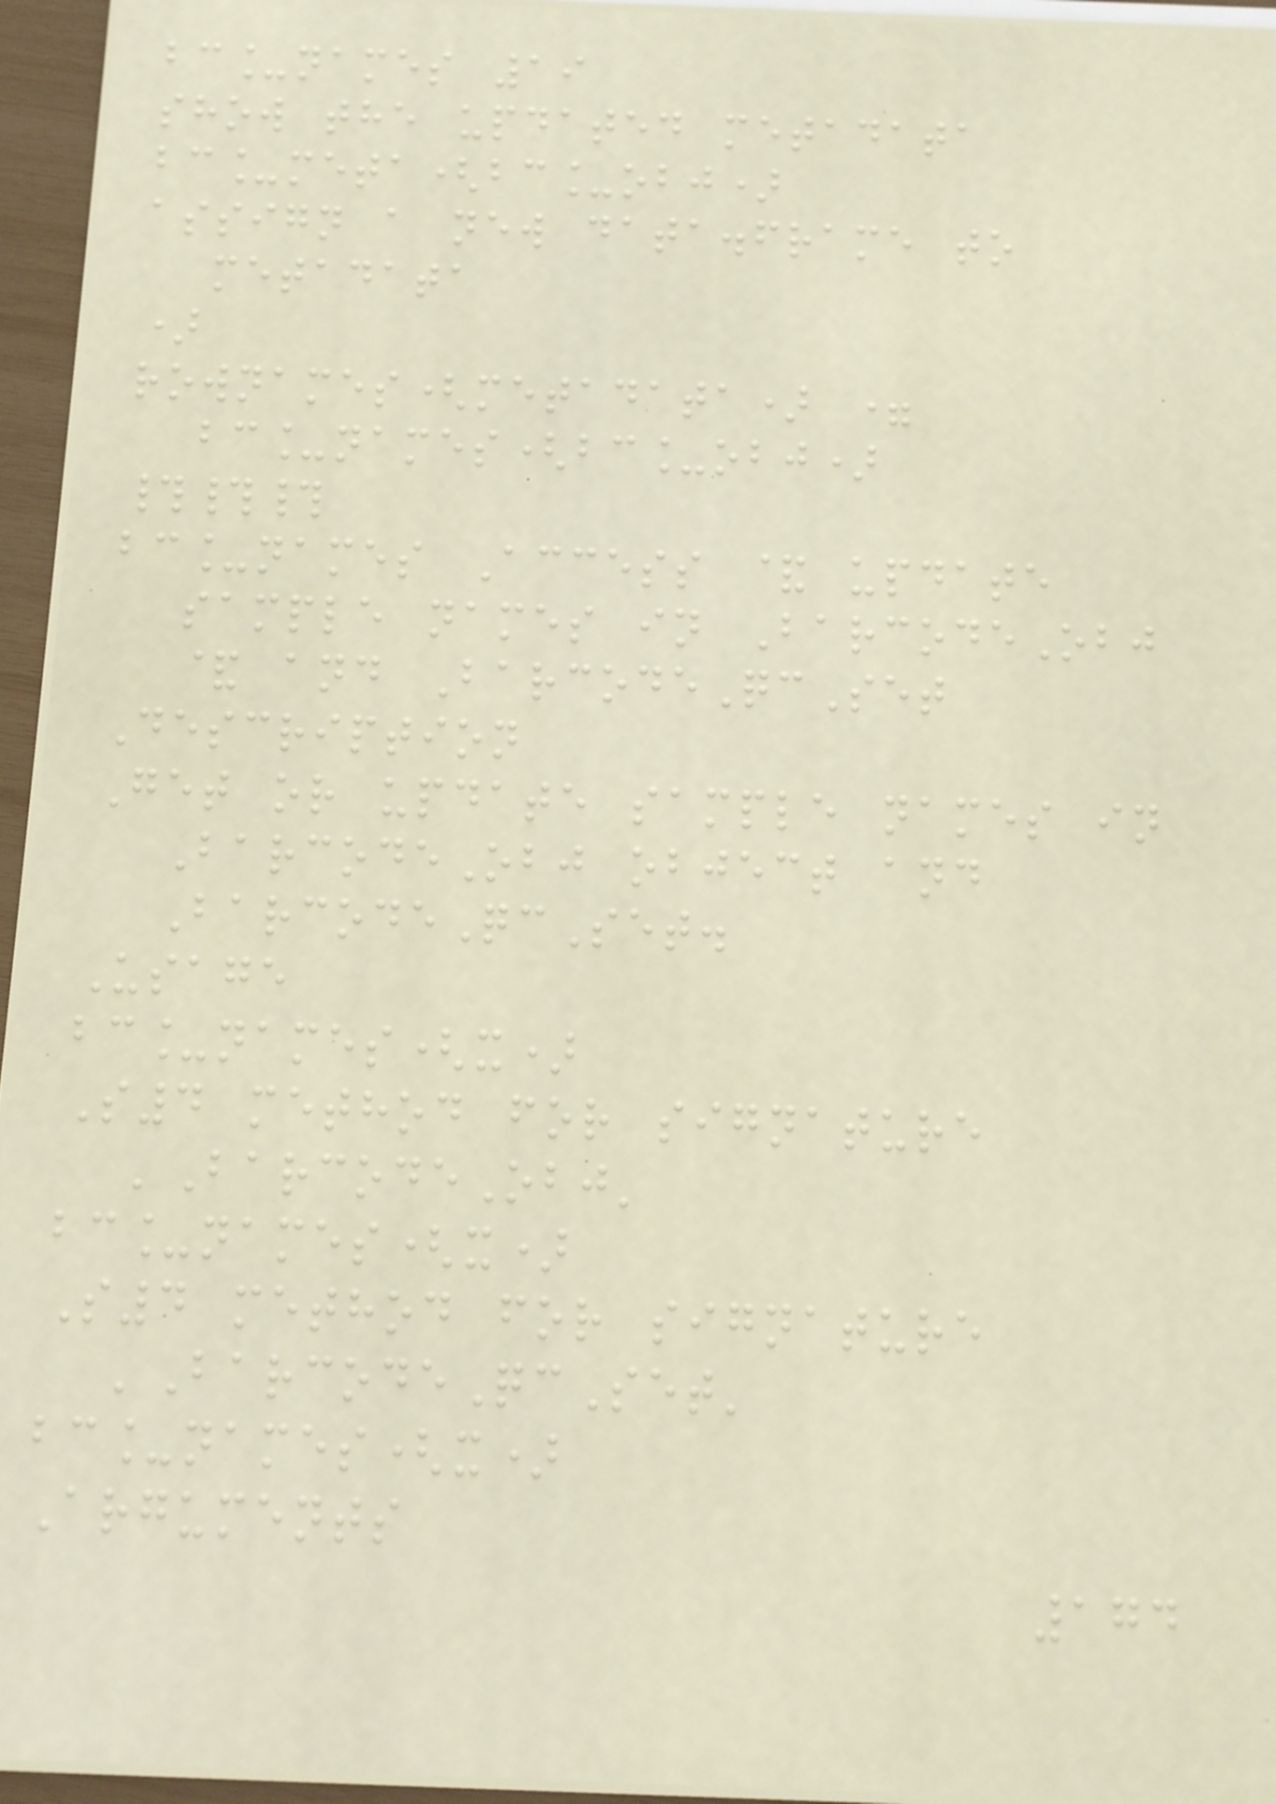bc_names 19
show the updated metadata
bc_meta(bc_obj)
assign a new data.frame to
metadata
)
rownames(metadata) =
bc_names(bc_obj)
###
bc_names Access & update
sample names in BarcodeObj
& and BarcodeQcSet
Description
Get or update sample names in
BarcodeObj object and
BarcodeQcSet.
Usage
bc_names(x)
S4 method for signature
'BarcodeObj'
bc_names(x)
S4 method for signature
'BarcodeQcSet'
bc_names(x)
Arguments
174
